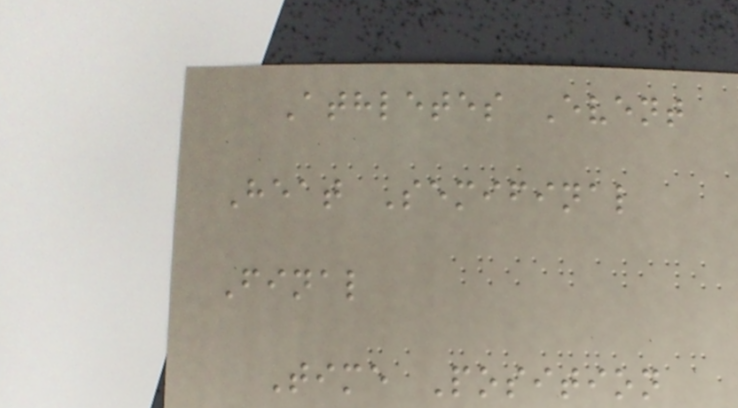Athletes Event
Heat Semifinal
Final
Time Position
